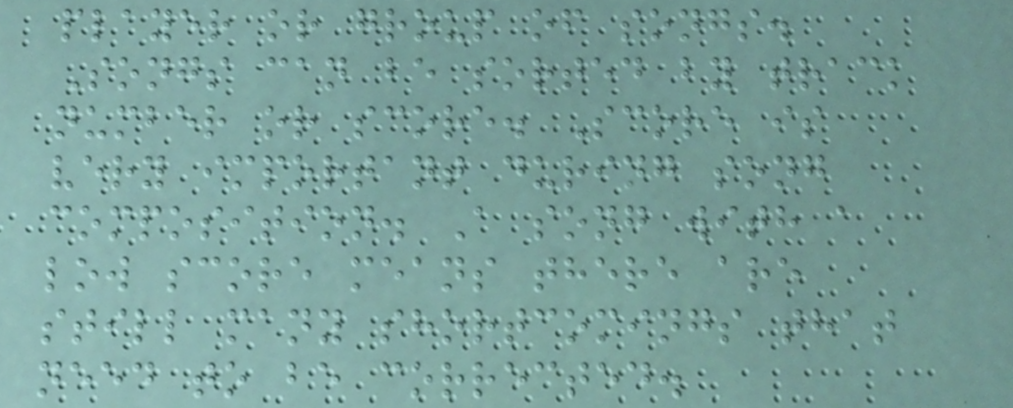player or group of songs.
Songs can be sorted by track
number or score. Score is
very important during song
composition. A song with a
low score means there are
still many shortcomings that
need to be corrected.
